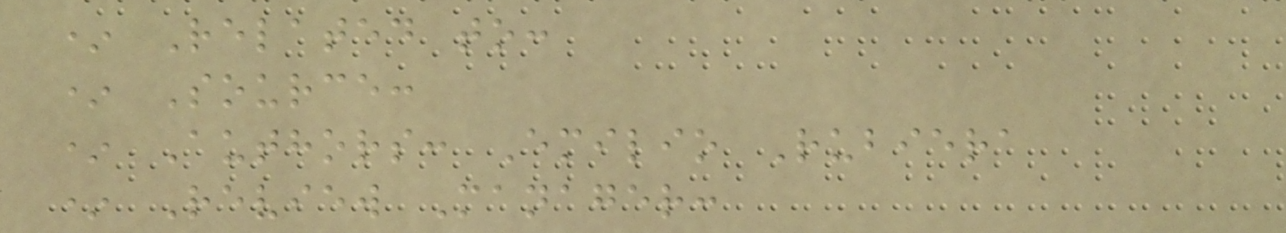* Related to:
* Source:
* Authors: Emilio Rubiera
* Review Manager:
